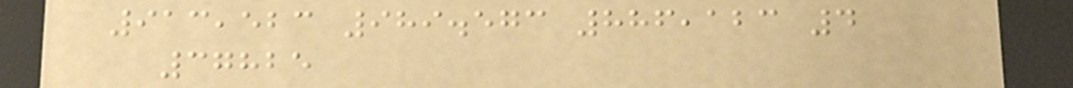913,523 989.573 886,123 4
37825
